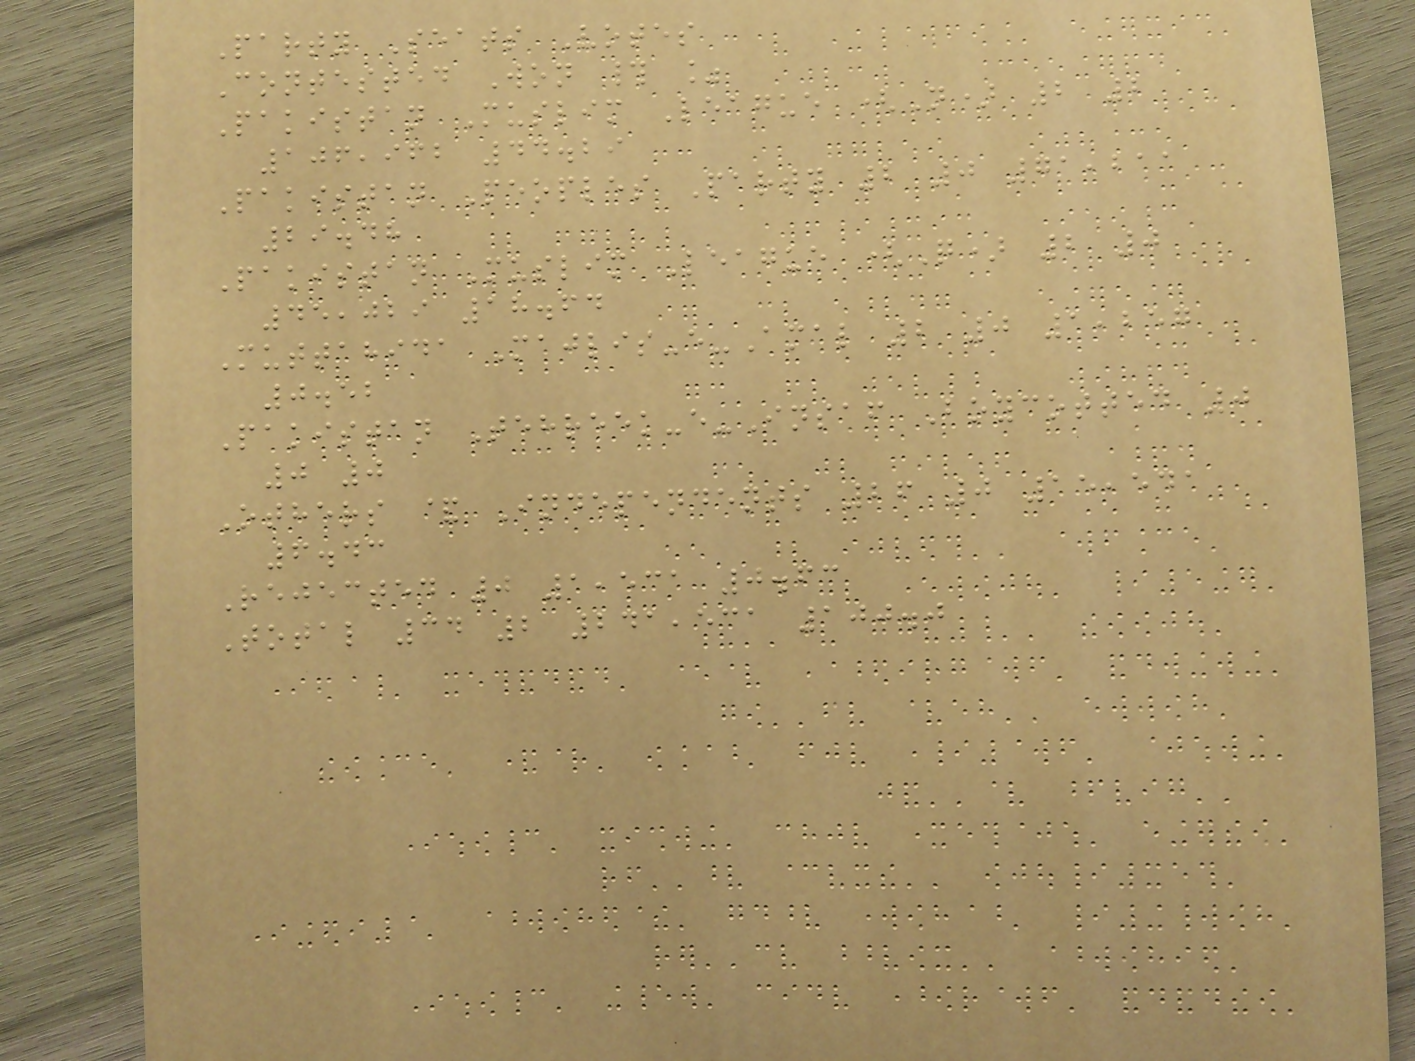Party Seats Votes
Contested Won # %
Pakistan Muslim League (N) 2 2
106,962 44.29
Pakistan Peoples Party 2 0 71,211
29.48
Pakistan Muslim League (Q) 2 0
45,029 18.64
Muttahida Majlis-e-Amal 2 0 1,257
0.52
Pakistan Tehreek-e-Insaf Boycotted 0
0 0
Others & Independents 26 0 15,541
6.43
Rejected 0 1,531 0.63
Total 34 2 241,531 100.0
